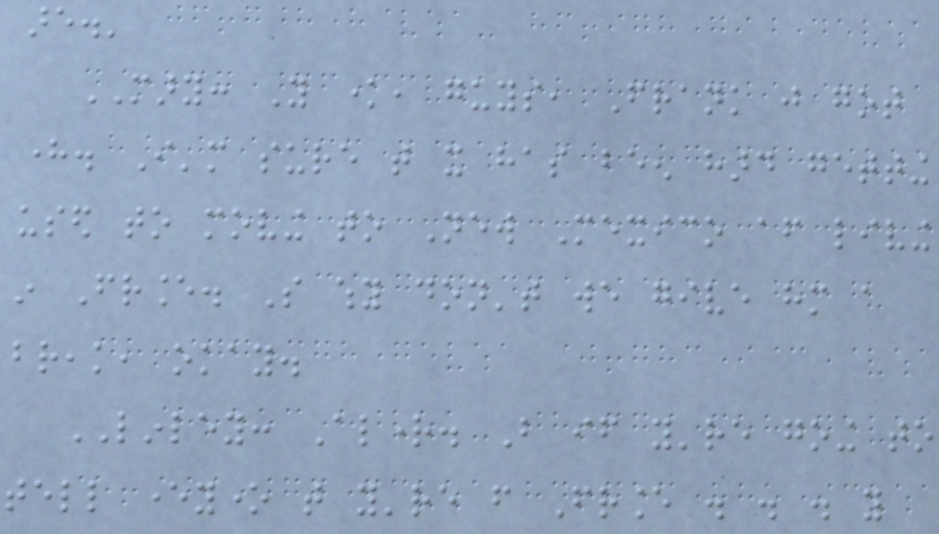are.'
MARY: You know, guys, Frank just got
here. I'm sure that it has been hard getting
used to moving to New Mexico after living
in France. So why don't we give him a
break, okay.
LINLEY: Alright. But if you're going to
tell everyone that you're from France . . . you
